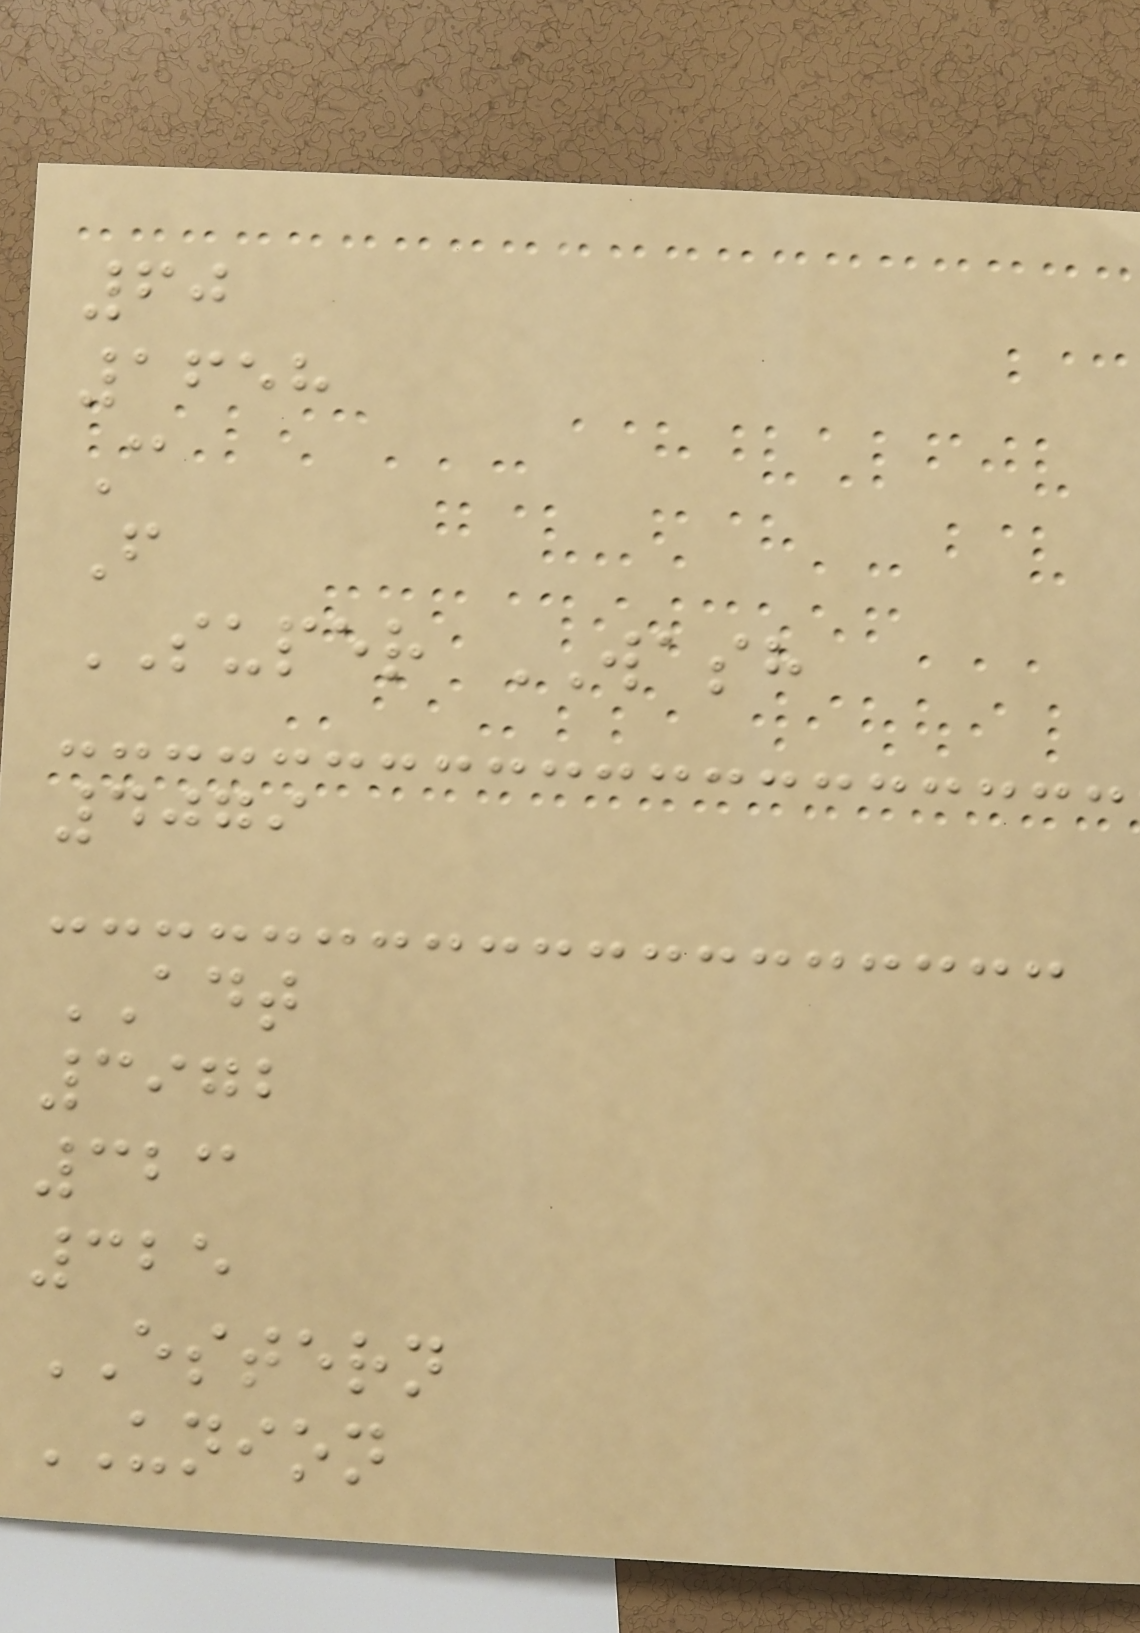60
1658
C
F
SUPER WASH
4079
ADT
3972
323
325
ESTERN
UNION
